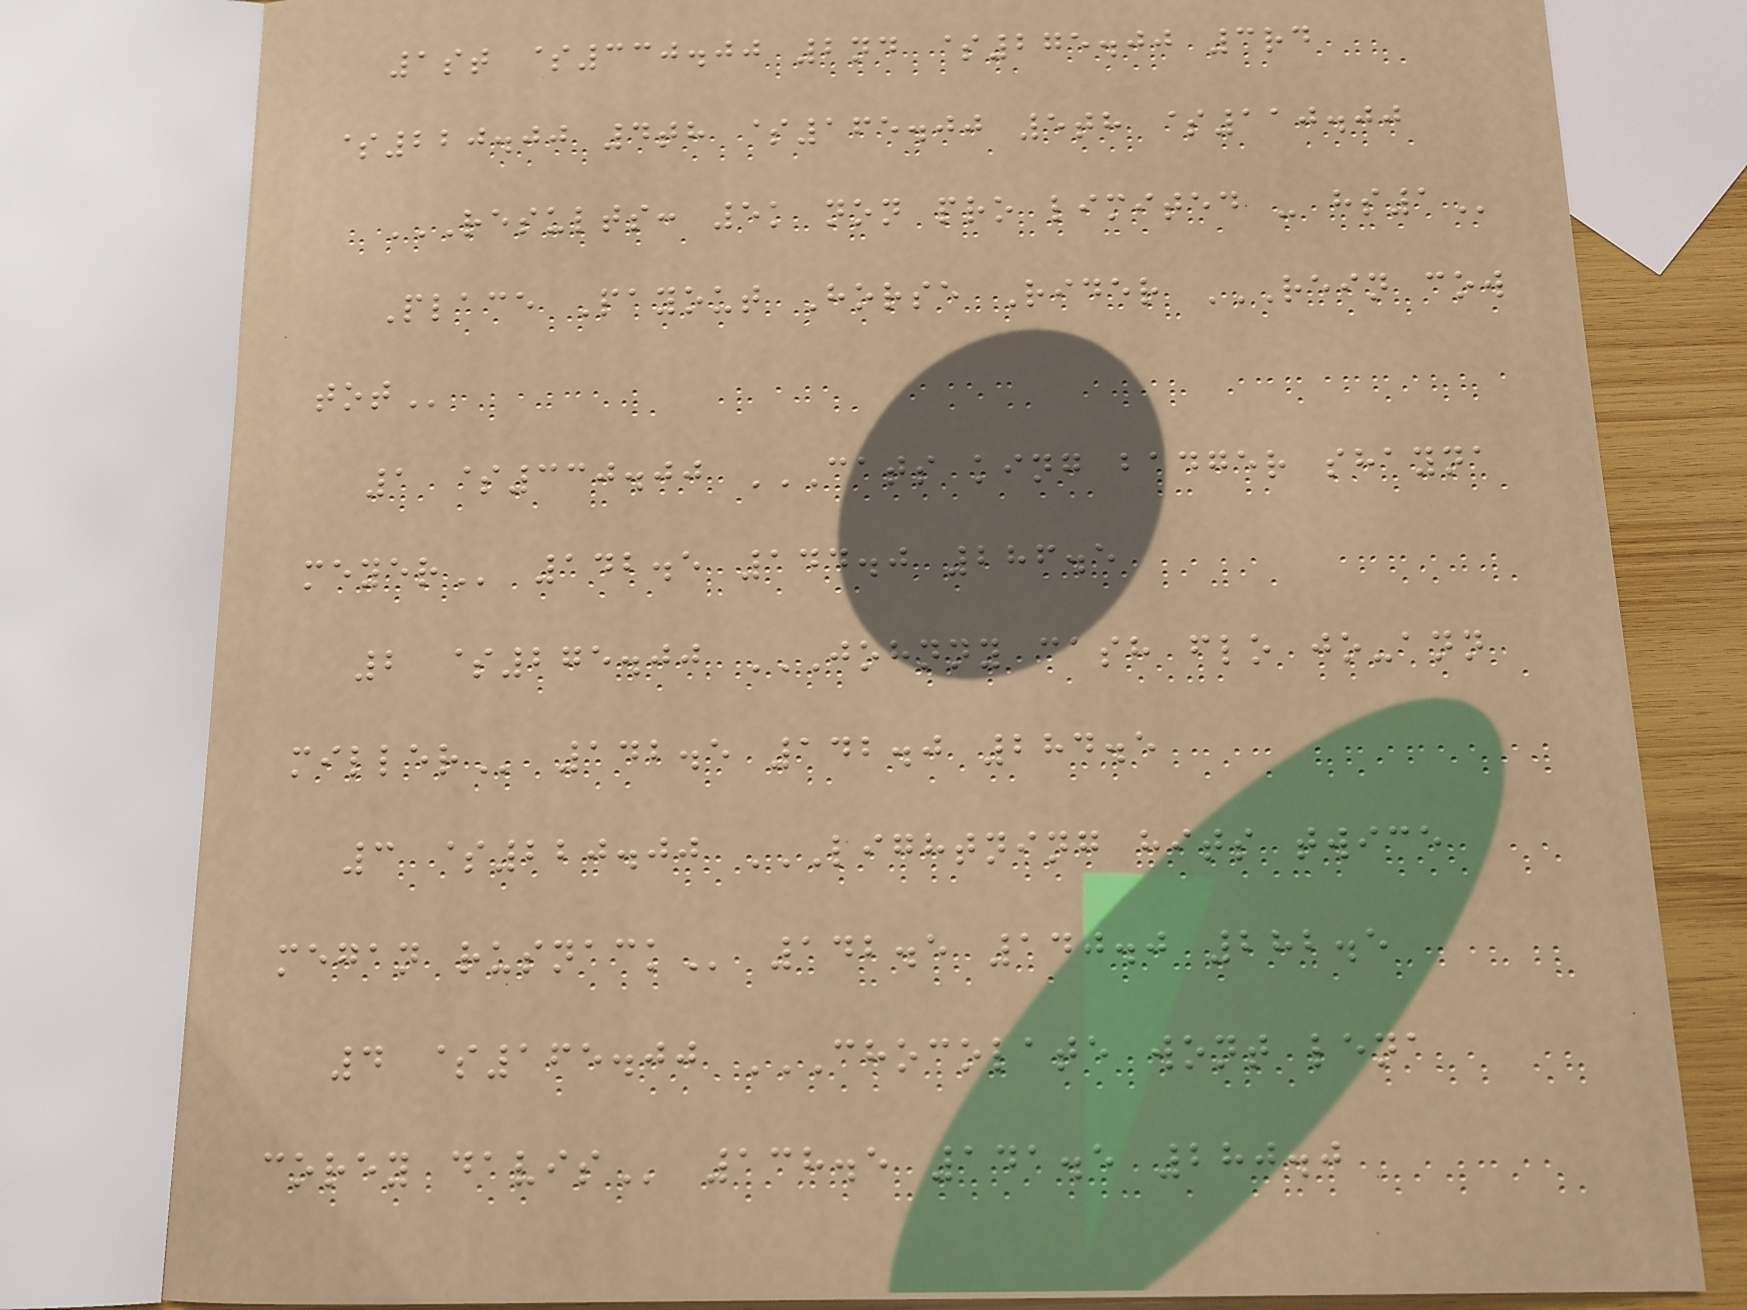1st $330.00 2nd $275.00 3rd
$220.00 4th $165.00 5th $110.00
RESULTS: 5K NON PRO LIMITED - HS1
Place Payout Horse Rider REIN COW
TOT
1 $330.00 CATS KING BADGER SHAYNA
MEYER 142.5 144.0 286.5
2 $275.00 JOHNNY CASH FLO JO-ANN
MILLER 142.5 142.0 284.5
3 $220.00 LIGHTNING HITS TWICE
MEGAN RUSNACK 142.5 140.0 282.5
4 $165.00 CHOCOLATE WONT LENA
COREY DAVIS 138.5 141.5 280.0
